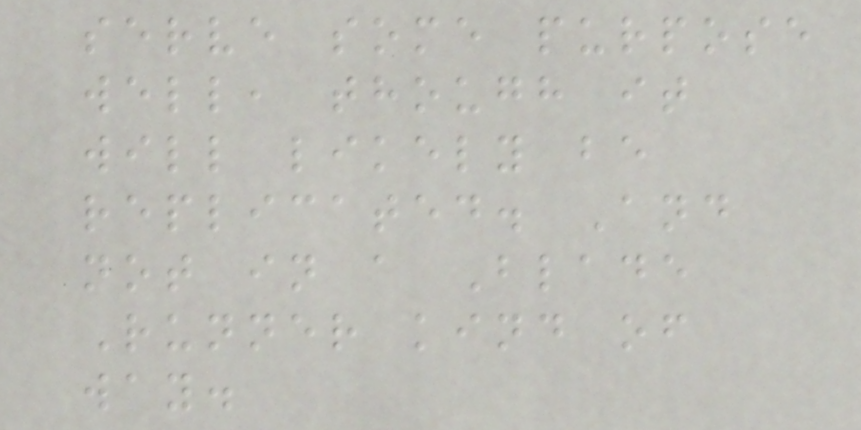serve some purpose
well, though it
will likely be
replicated. And
not in a Blade
Runner kind of
way.
